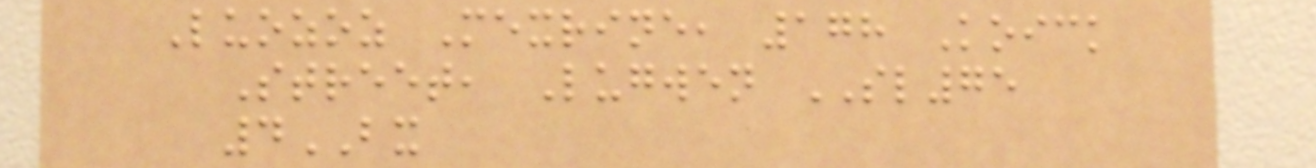Luozoz Mexrine, 178 Koick
Street, Lugwen SL75
4BX
